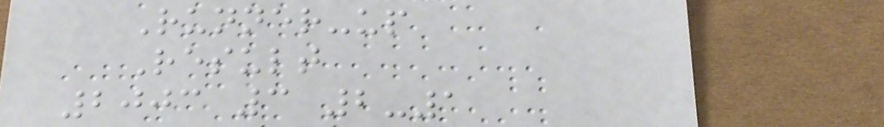Runner-up
Result
2003 3 2-1
